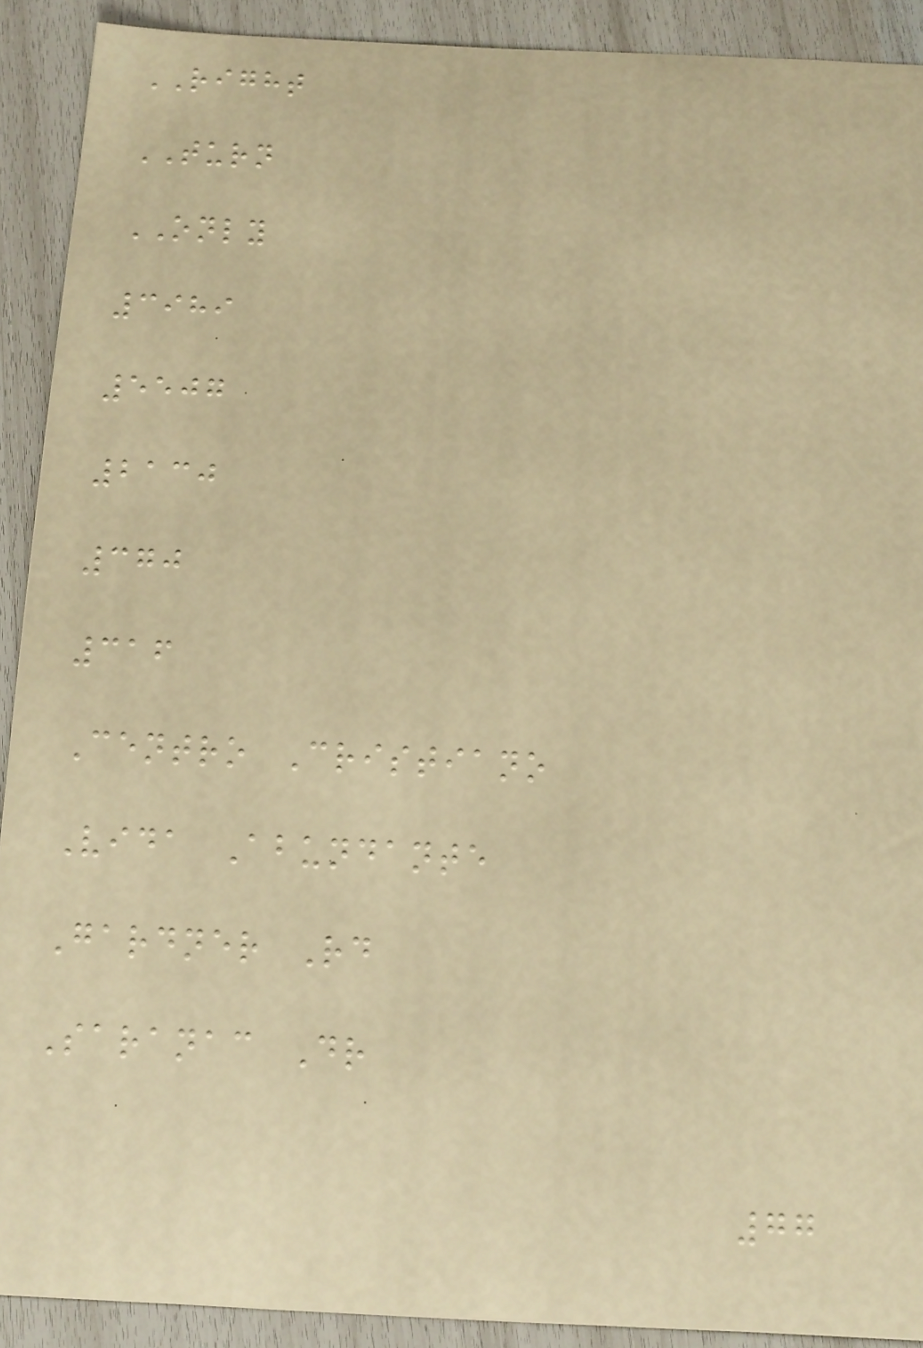RIGHT
TURN
ONLY
3989
5507
2130
370
316
Centro Cristiano
Vida Abundante
Gardner Rd
Saranac Dr
77
